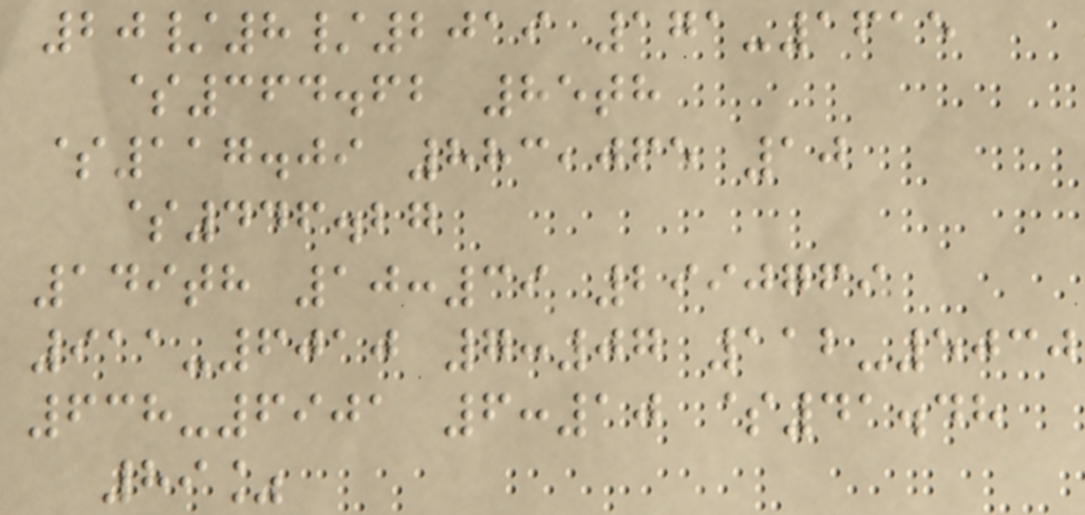20/8/2019 171-1615
$364.62 85th
$117.09 883,065 10
$446.27
149th 10:39 2990769
911-6010 7:07 112-5030
638-6901 6:10 $41.48
89%
